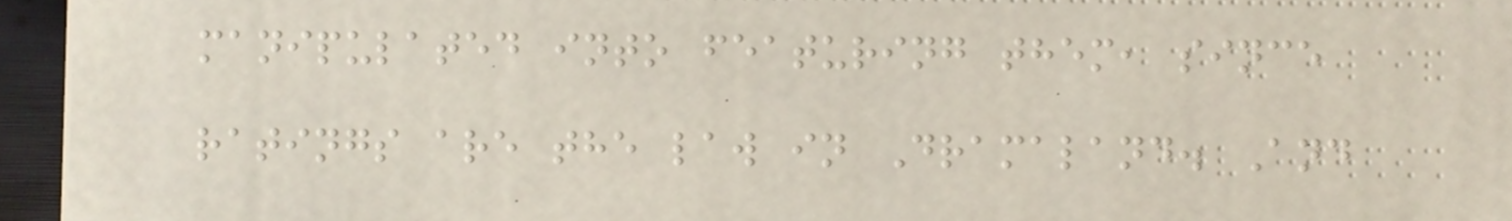manipulated into featuring them, since
ratings are the law in Dramaland. And
